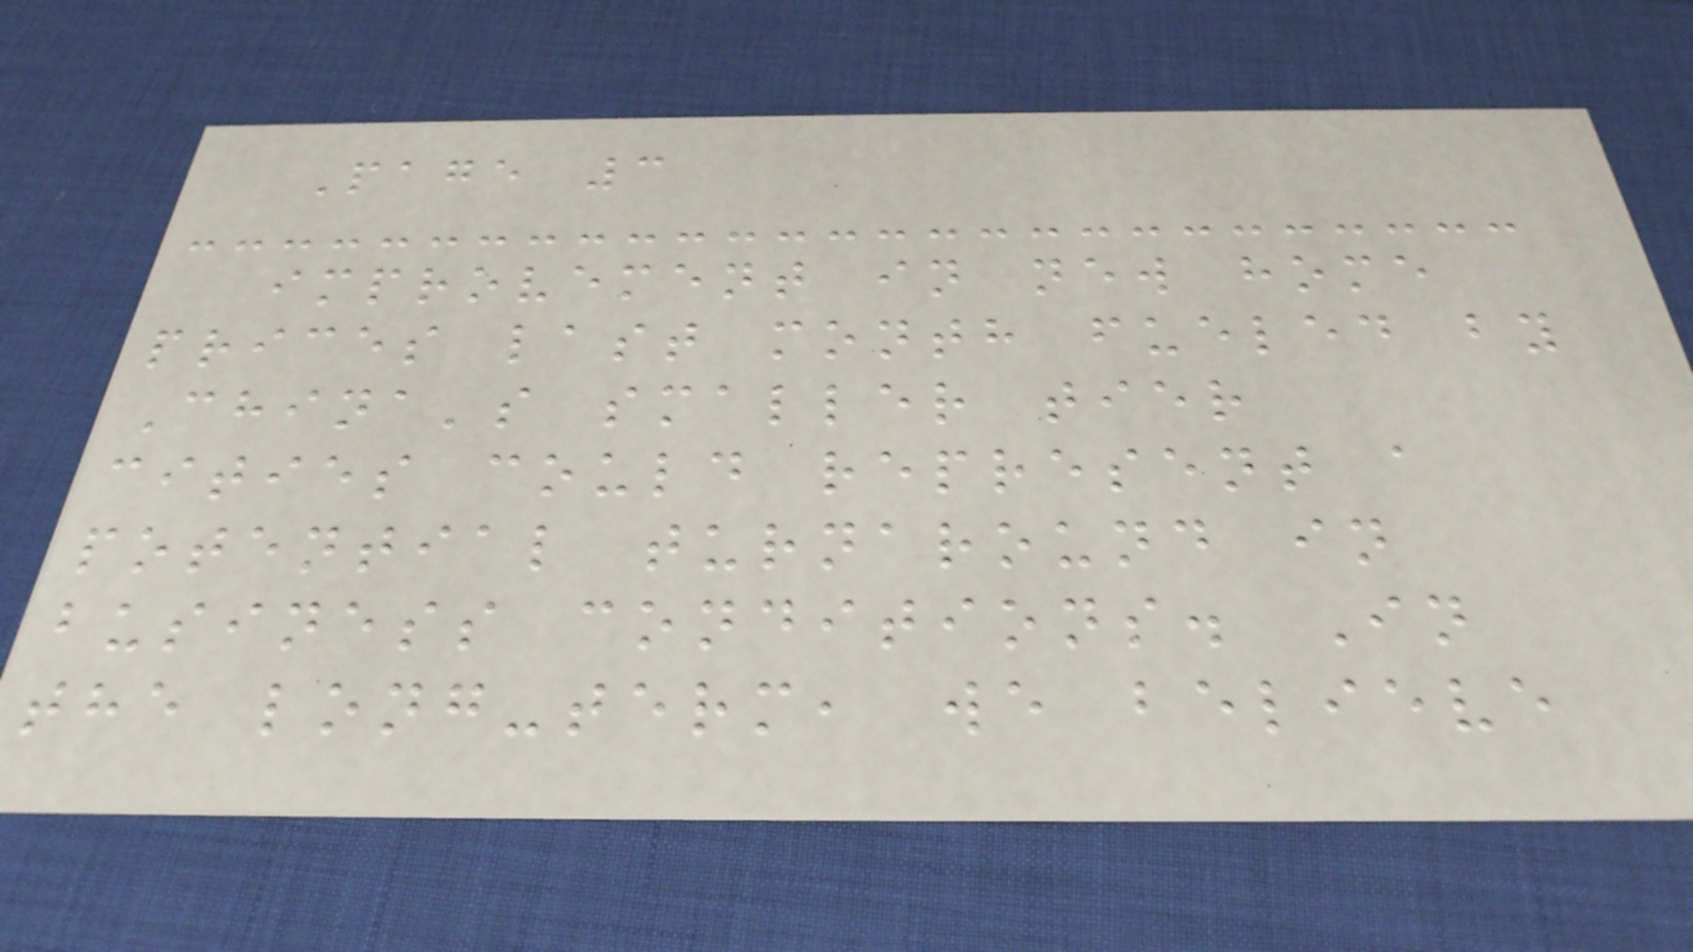Page 3
improvement in new home
prices last month fueled by
China's smaller tier
cities could represent a
potential turnaround in
business conditions. In
the long-term, we believe
